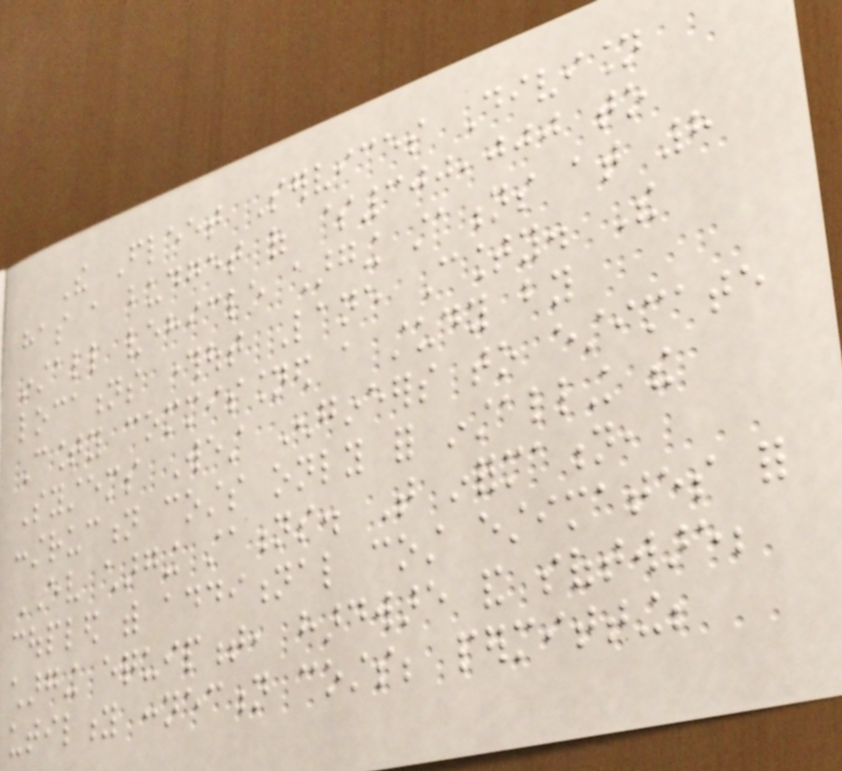The Fleet Services Division
has a budget of $300,000 to
install vehicle charging stations at 8
locations throughout Lane County. The
County commissioned a study by
Systems West Engineers to estimate
construction costs only for installing the
EV charging stations. That information,
coupled with additional cost estimates for
charging equipment, hardware and software;
utility connection costs; permitting;
